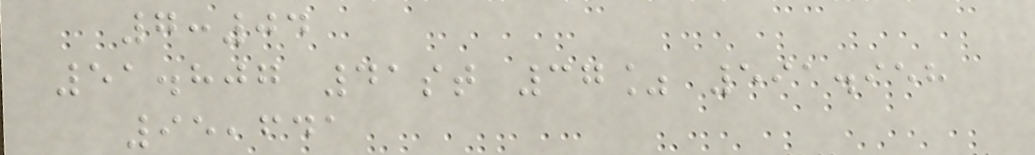7:04
51.807 41st 37% 591.958
95,641
